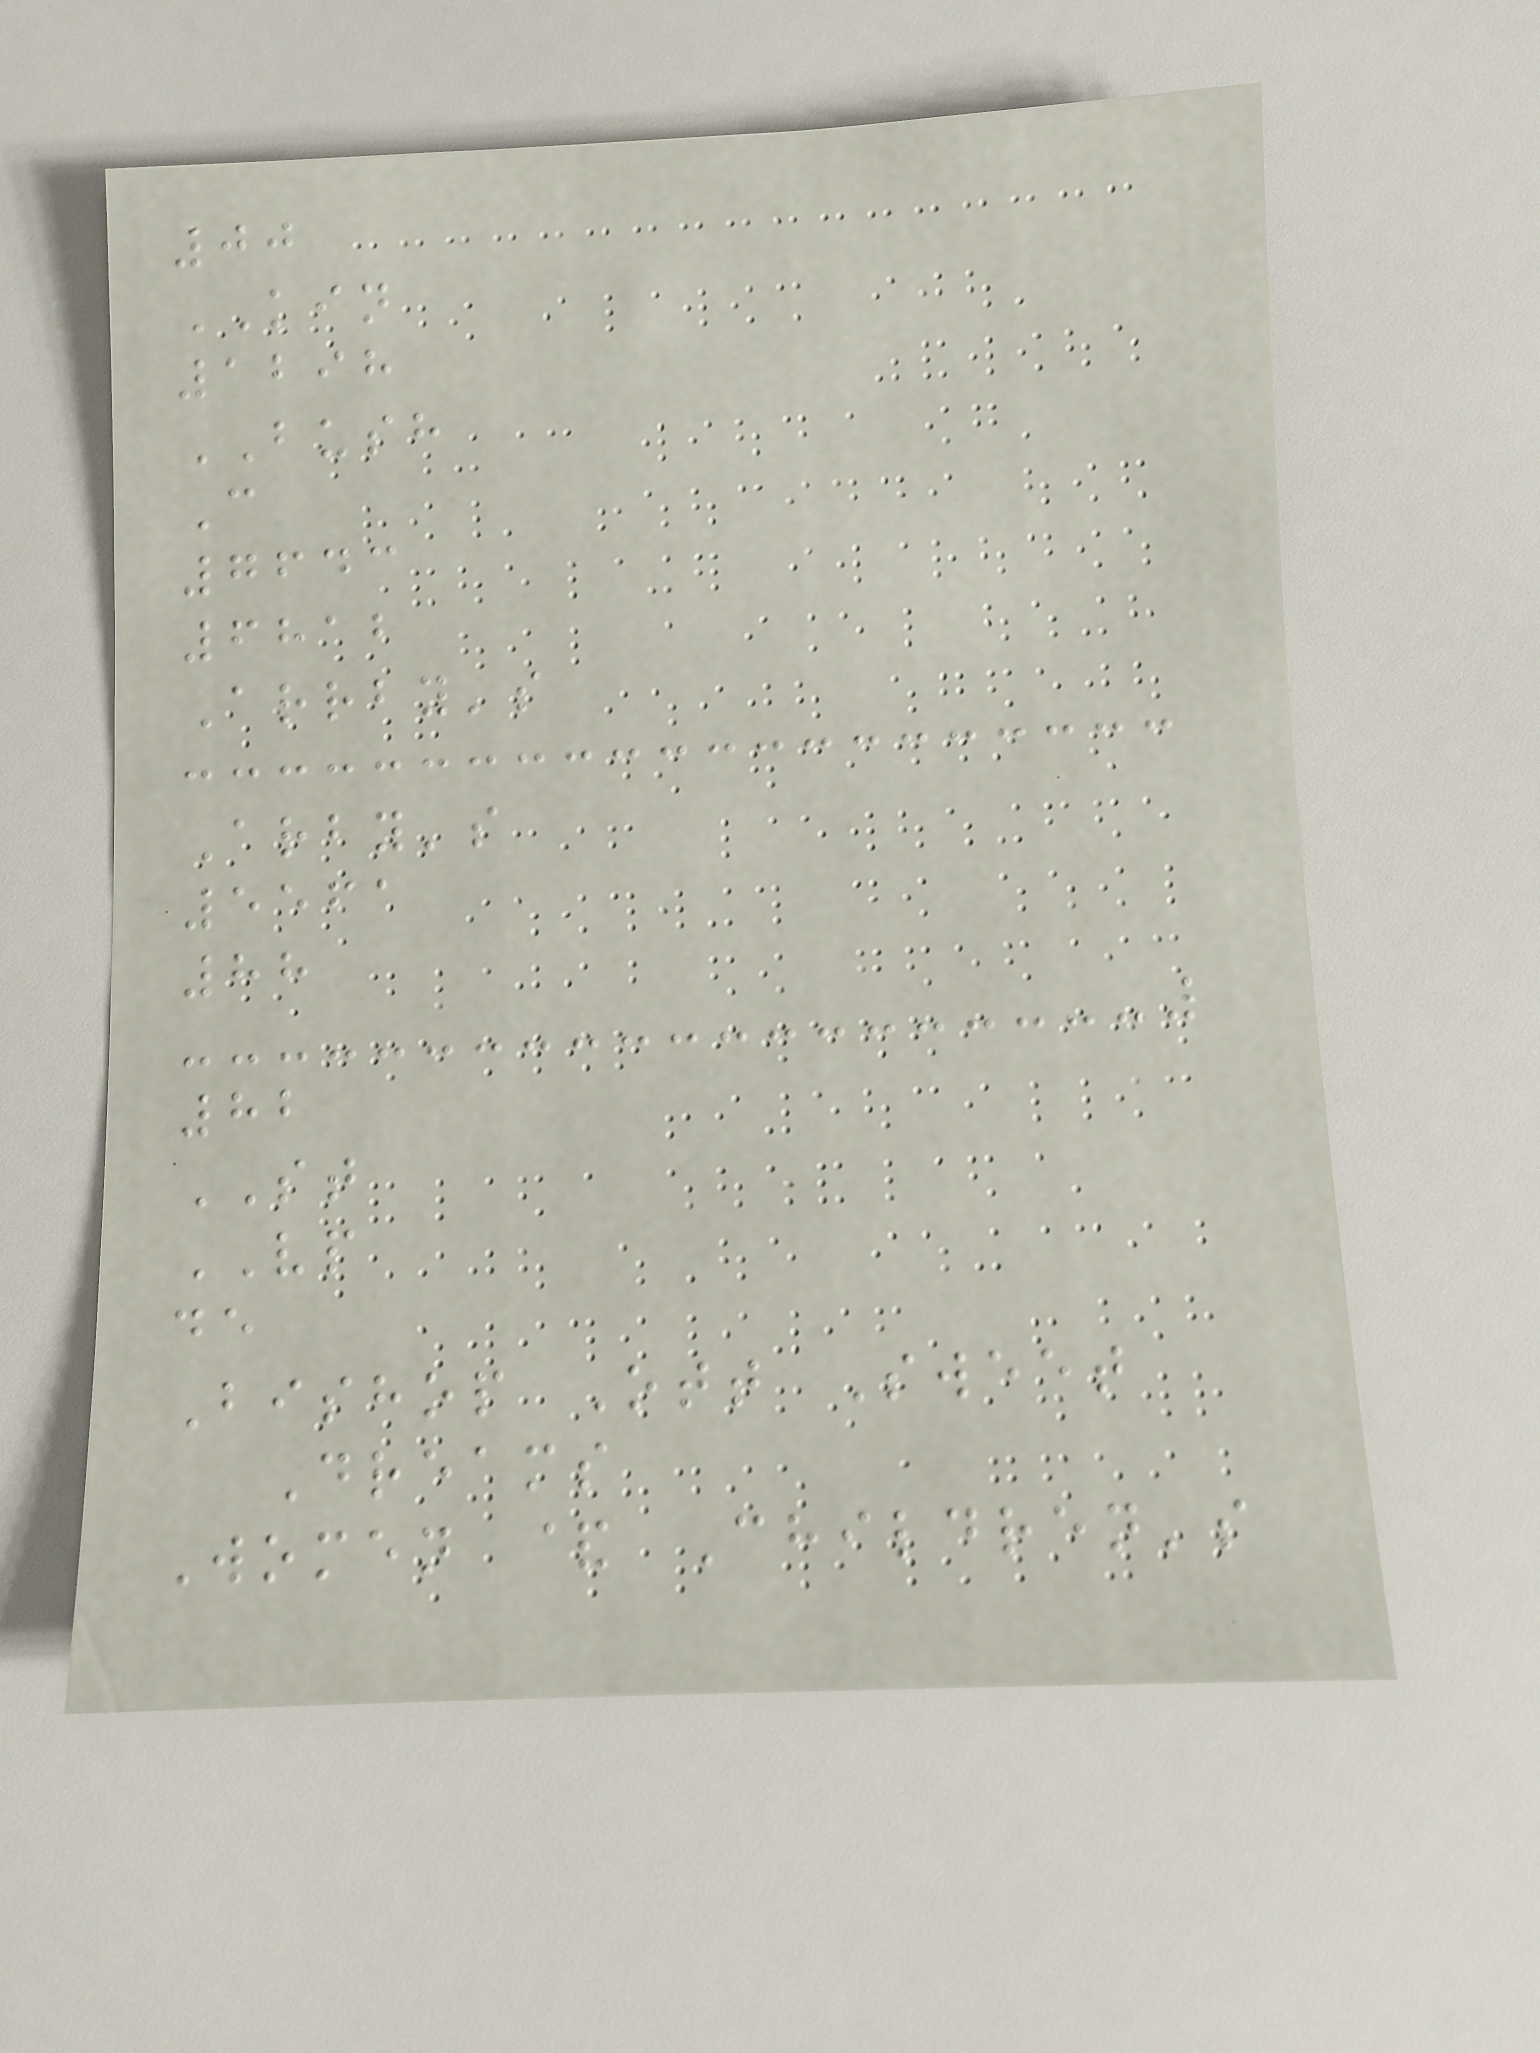00
KIN
1298
BUSH
C
7643
6812
Arrby's
Arby's
5561
88
82
ST
VP
de
Bishop Ott Sweet
Dreams
Women & Children's
